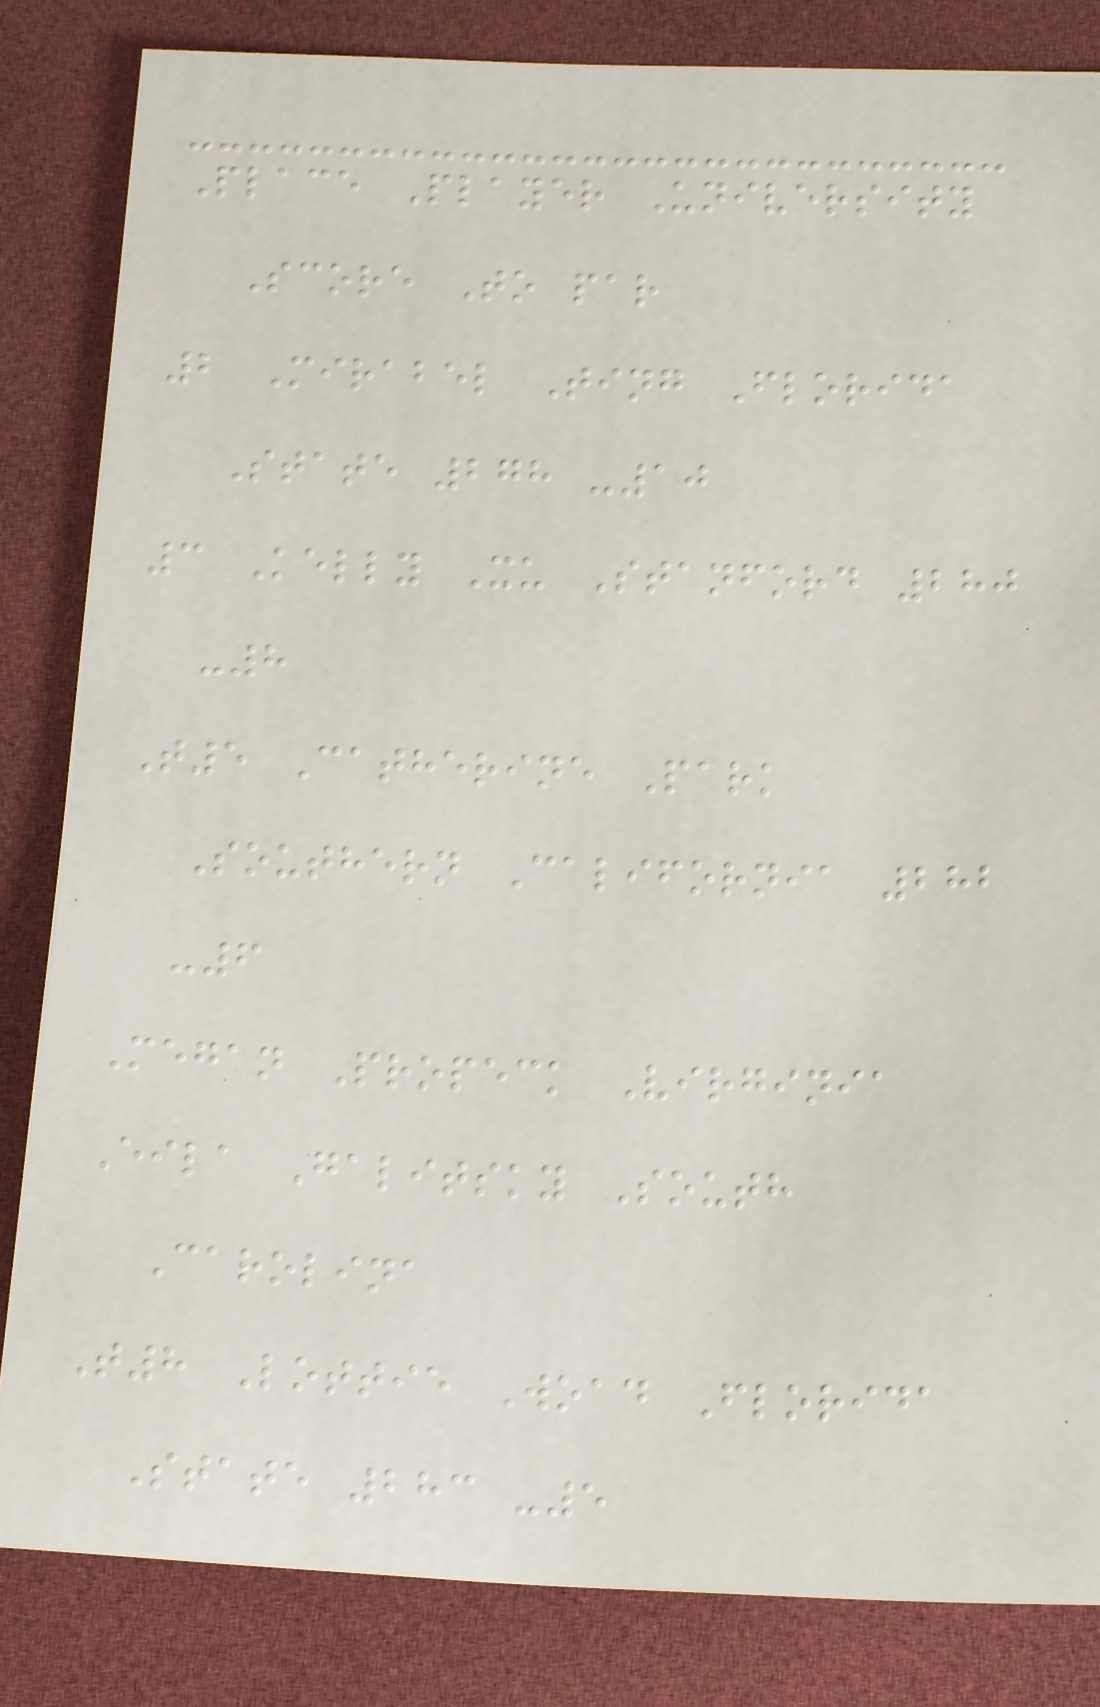Place Player University
Score To par
2 Mirabel Ting Florida
State 278 -10
3 Kelly Xu Stanford 280
-8
T5 Catherine Park
Southern California 282
-6
Megan Propeck Virginia
Eila Galitsky South
Carolina
T8 Lottie Woad Florida
State 283 -5
